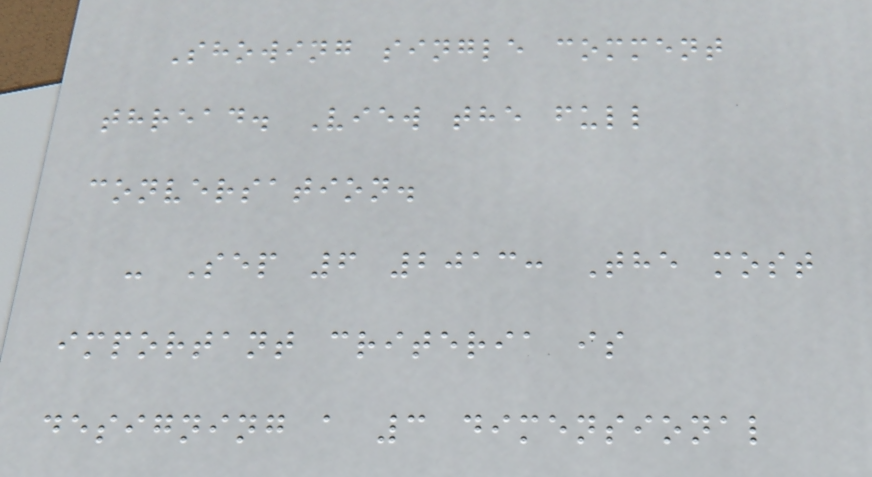Showing single comment
thread. View the full
conversation.
- Sep 6 2013: The most
important criteria is
designing a 3 dimensional
